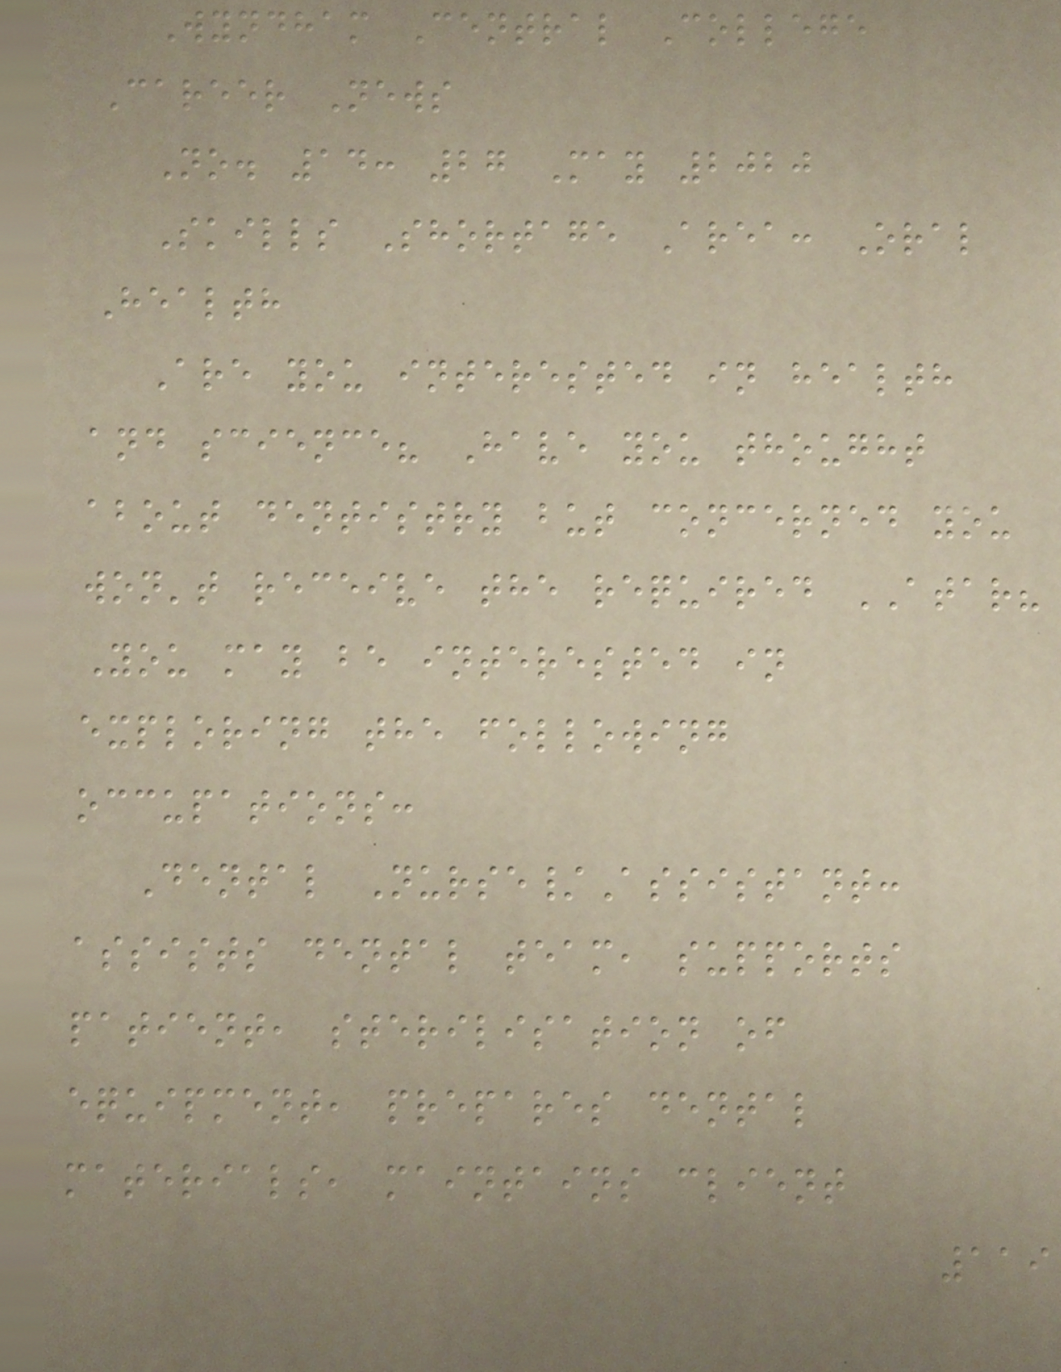Wyndham Central College
Career News
No. 14: 27 May 2020
Skills Shortage Area: Oral
Health
Are you interested in health
and science? Have you thought
about dentistry but concerned you
won't receive the required ATAR?
You may be interested in
exploring the following
occupations:
Dental Nurse/Assistant:
assists dental team, supports
patient, sterilisation of
equipment, prepares dental
materials, maintains client
119
